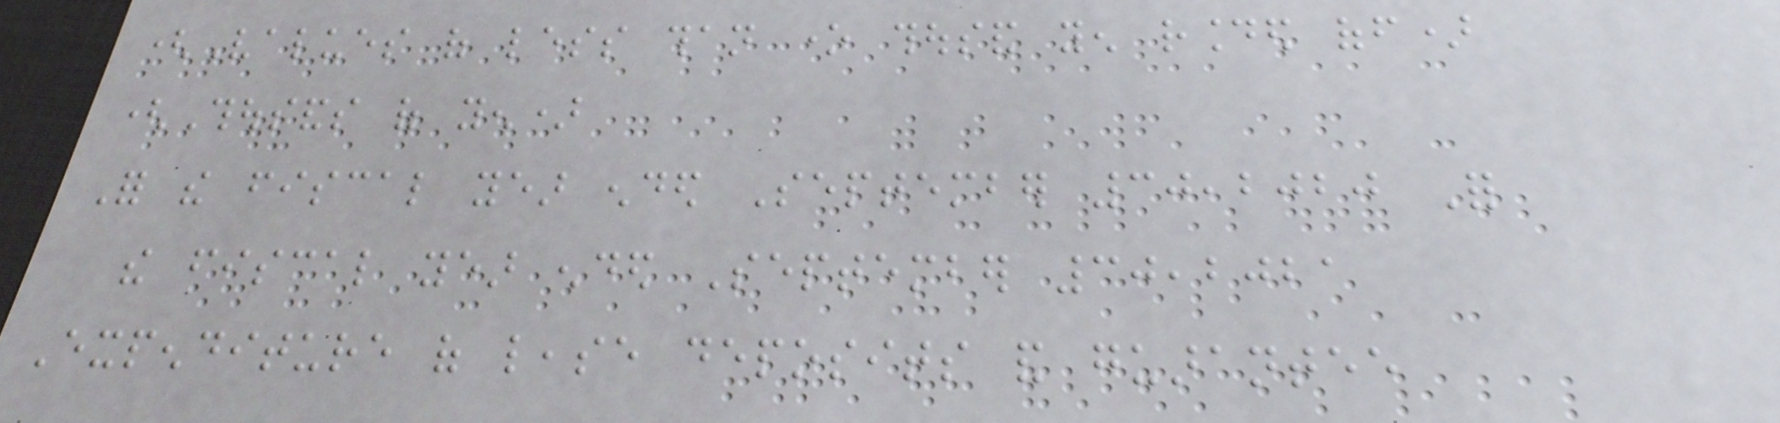(Values of less than one thousand yen rounded off)
(Thousands of yen)
For the fiscal year ended September 30,2020 For
the fiscal year ended September 30,2021
Expenditure of lease deposits and guarantee
